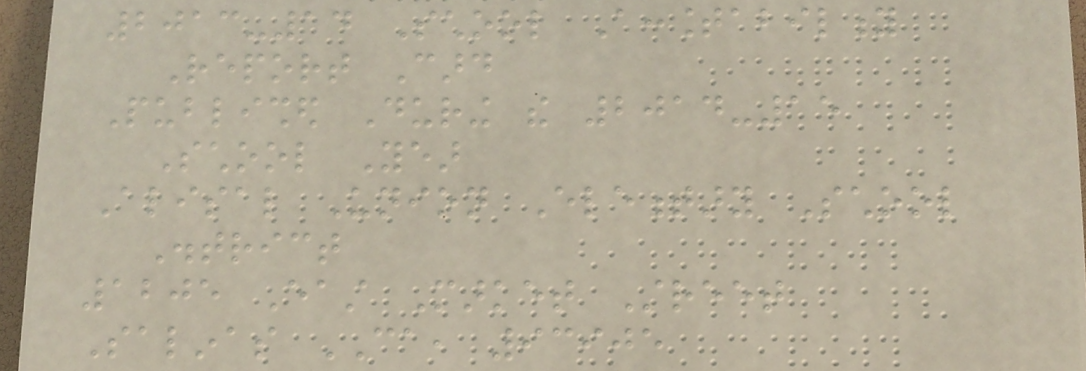2013-14 School Accountability
Report Card
Published During the 2014-15
School Year
Alisal Union Elementary School
District
1205 East Market Street
Salinas CA, 93905
